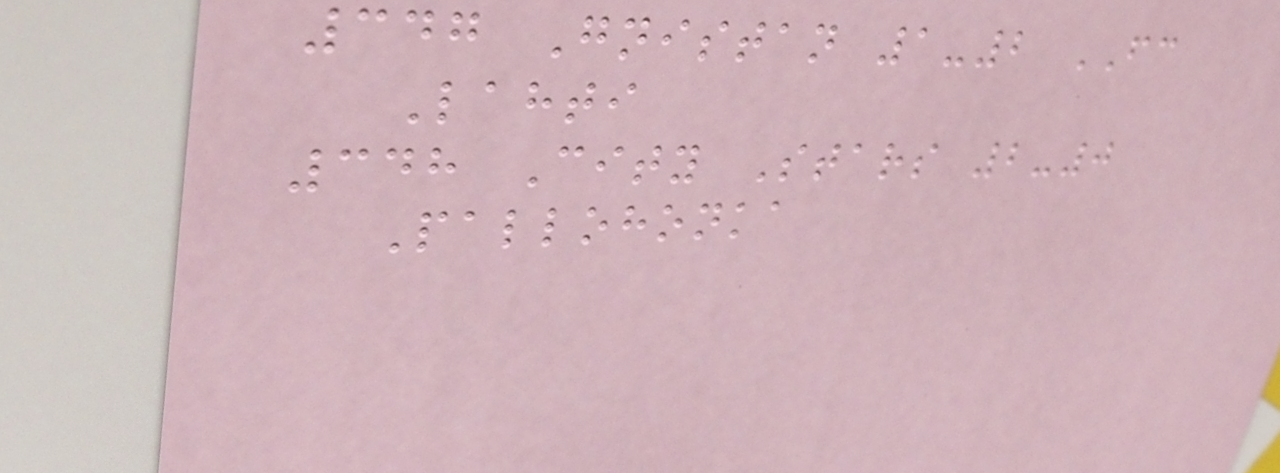347 Gnistan 1-2 FC
Lahti
348 City Stars 2-0
Pallohonka
